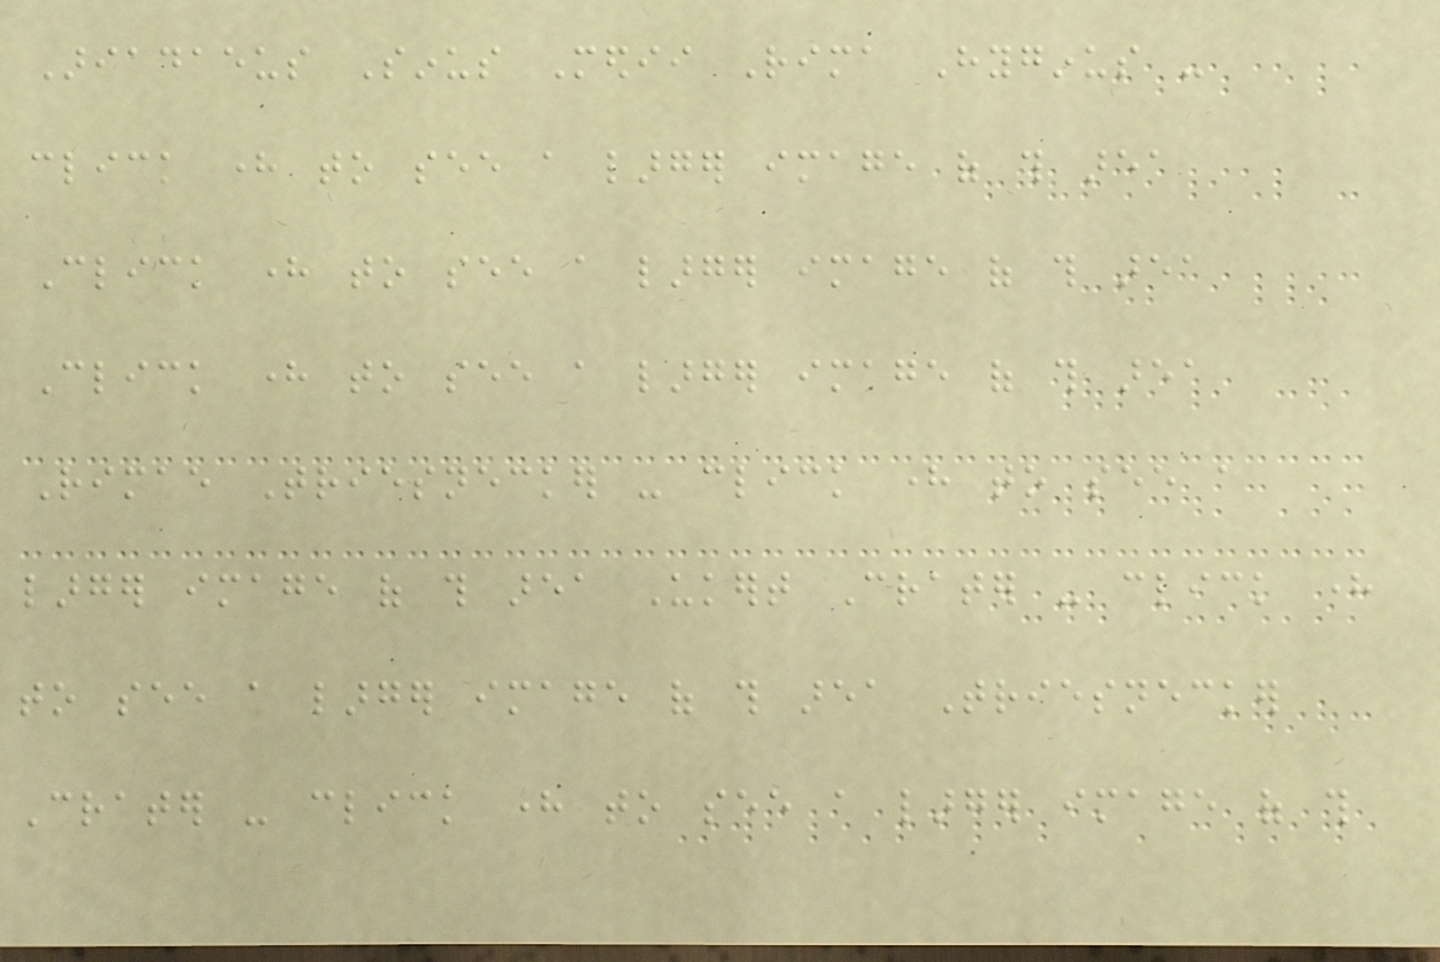Ariadaeus Sinus Medii Rima Hyginus -
click here to see a larger image of this area
Click here to see a larger image of this area
Click here to see a larger image of this area
Rimae Triesnecker - click here to see a
larger image of this area Ukert Crater - click here
to see a larger image of this area Triesnecker
Crater - click here to see a larger image of this
